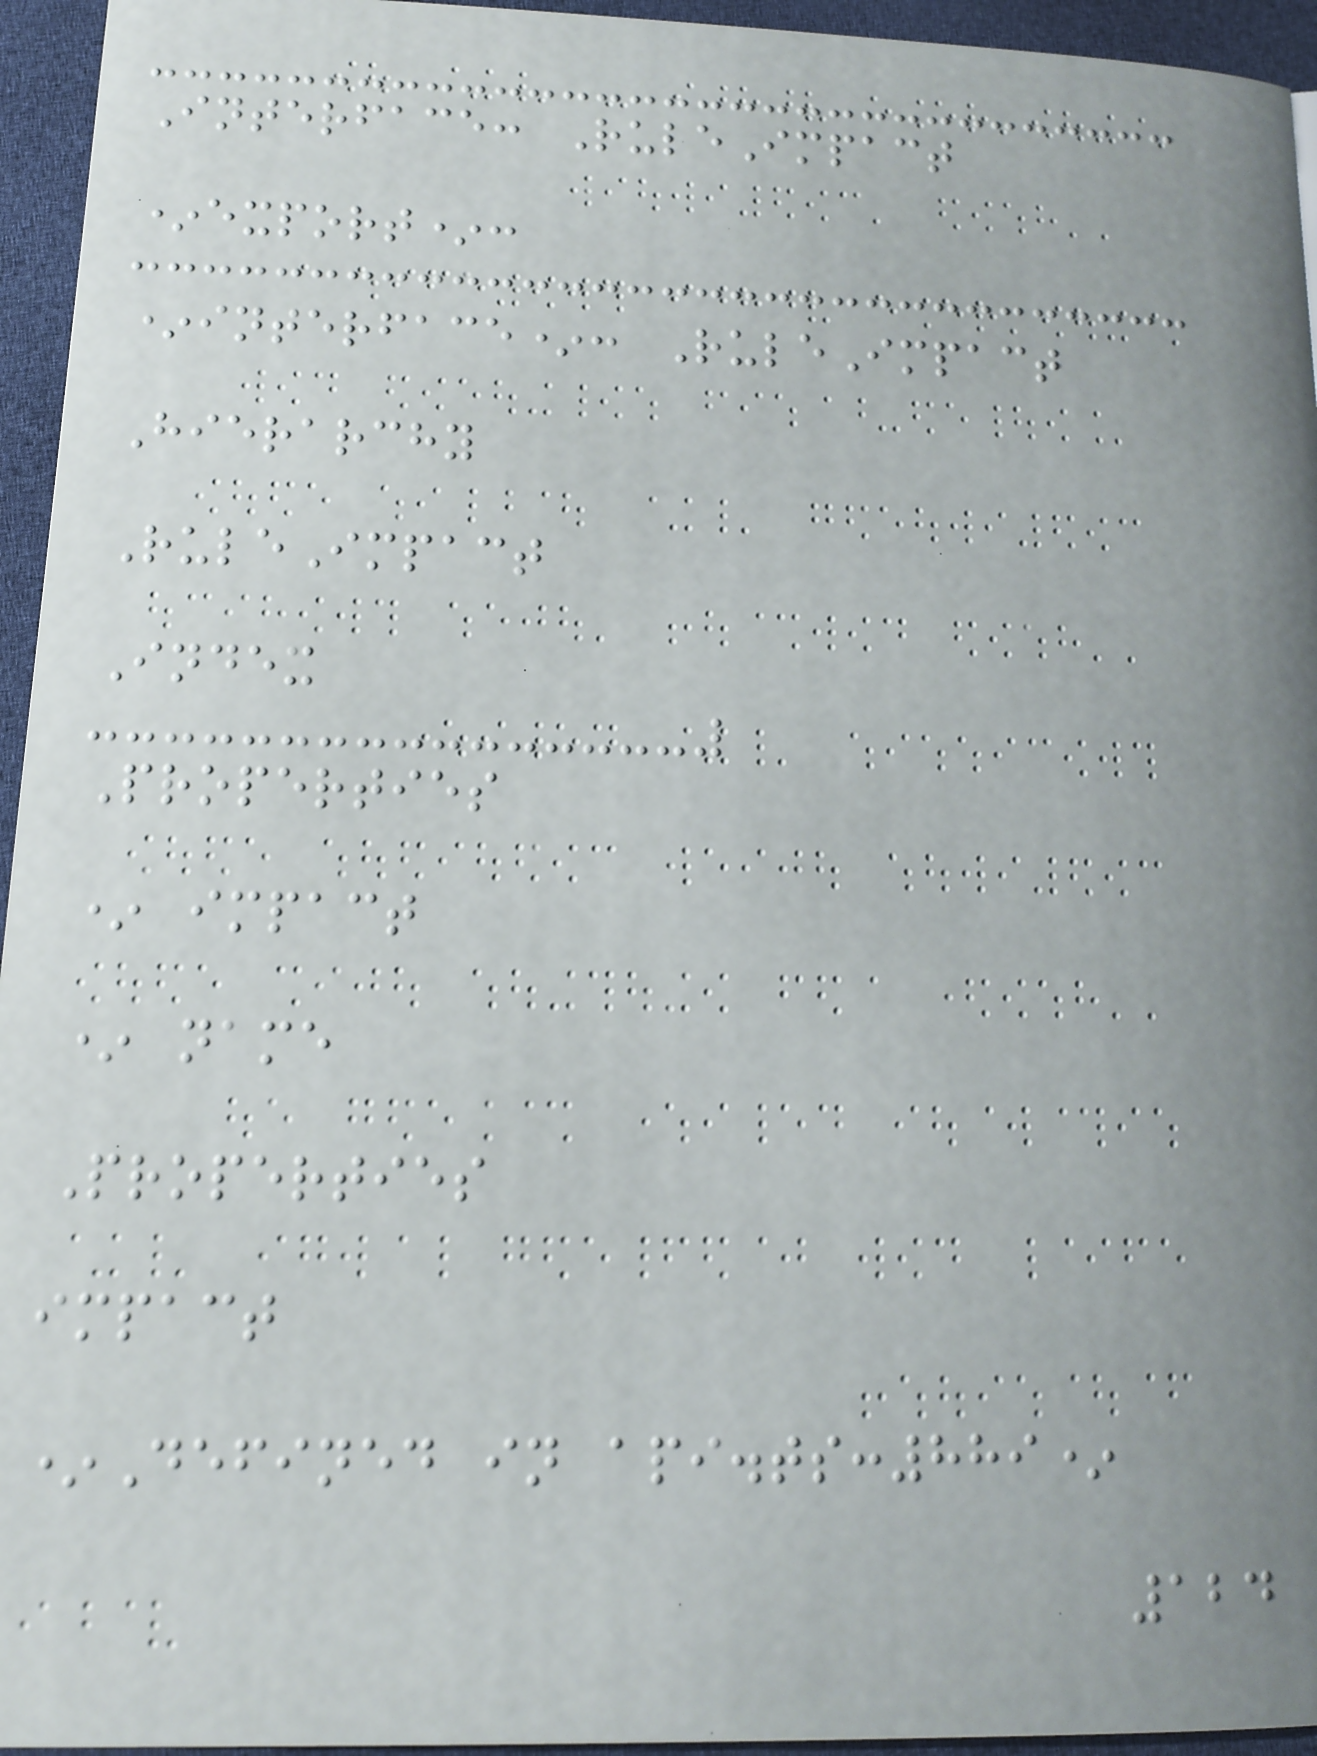Interface: RuleImpact
*export*:
*interface*: RuleImpact
Hierarchy
RuleImpact
Index
Properties
* impact
* name
Properties
impact
*Defined in api.ts:889*
124
